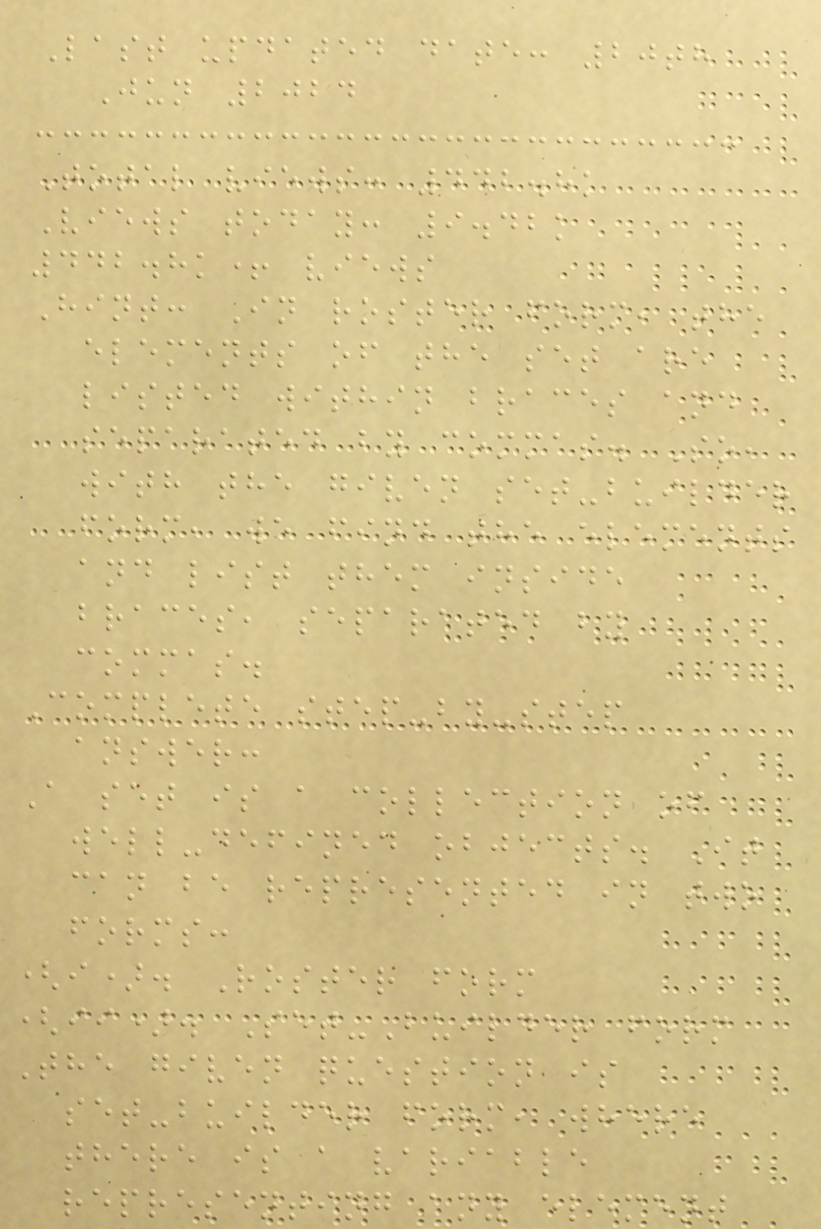Last updated date: 20th
Jun 2024
Total views: 442.8k
Views today: 9.42k
442.8k+ views
Hint: In roster form, the
elements of the set are
listed within braces and
separated by commas. So,
with the given set-builder
form, we find the elements
and list them inside
braces, separated by
commas.
Complete step-by-step
answer:
A set is a collection of
well-defined objects. It
can be represented in two
forms:
(i). Roster form
(ii). Set-Builder form
The given question is
set-builder form, where
there is a variable
representing any element
